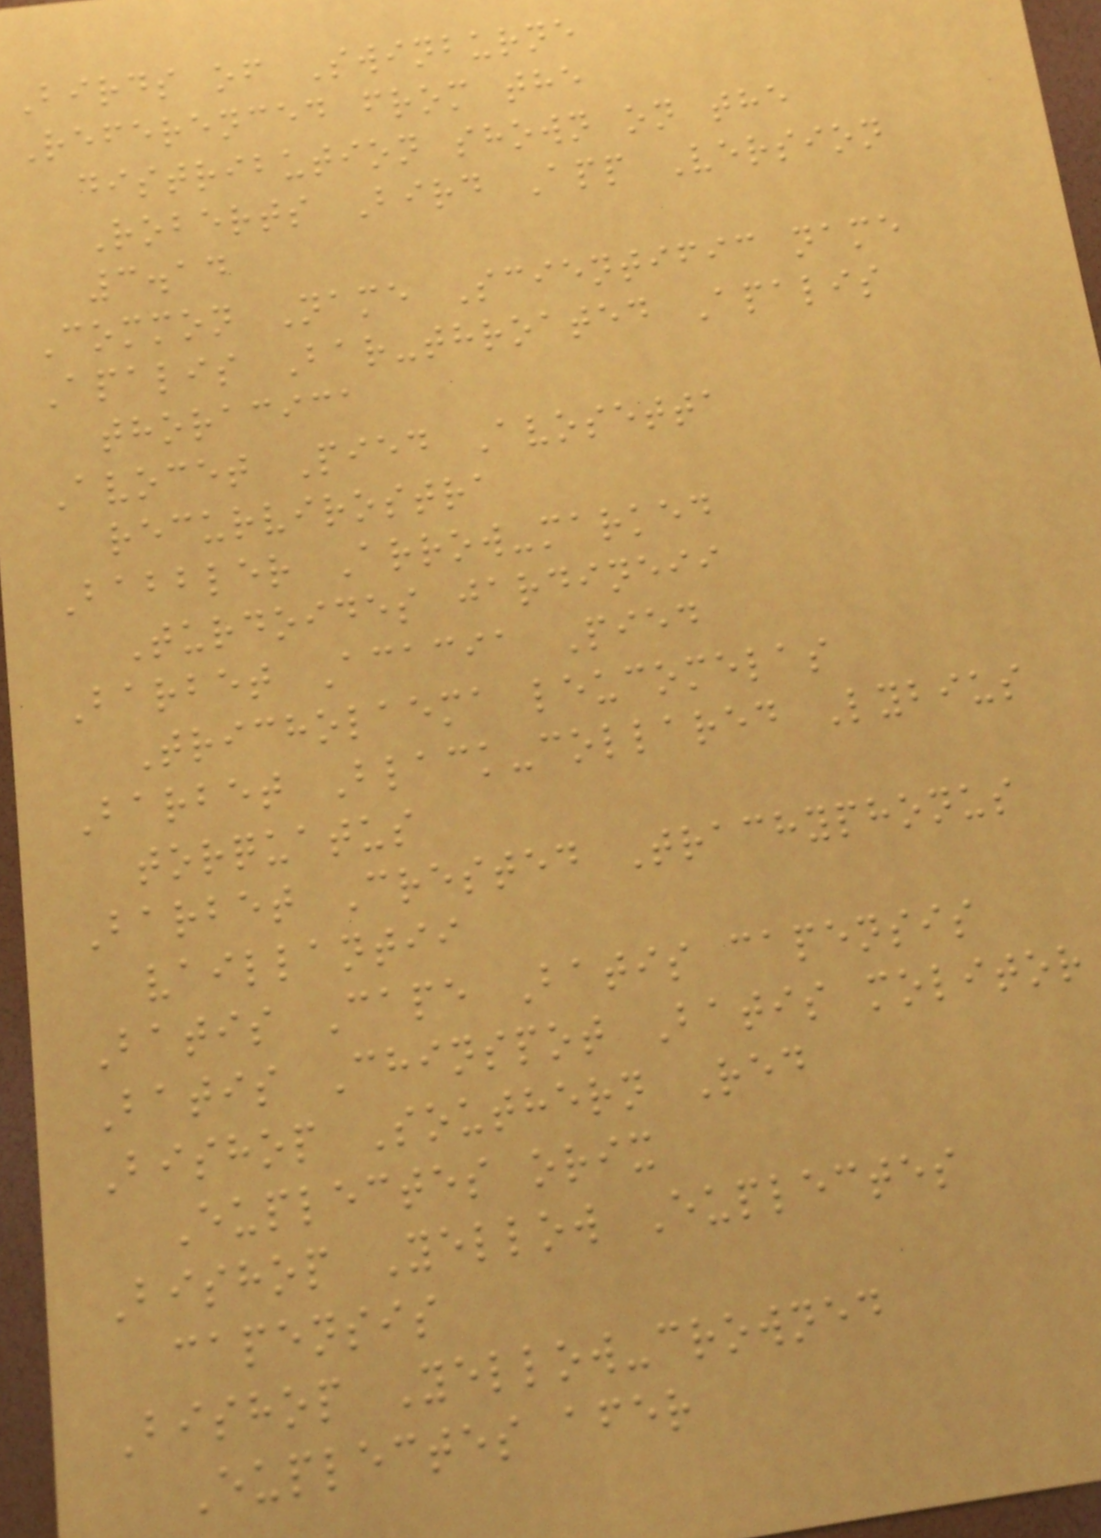Birds of Swinburne
Referenced from the
distribution shown on the
Roberts Bird App Version
3.14
Common Name Scientific name
Apalis Bar-throated Apalis
thoracica
Avocet Pied Avosetta
recurvirostra
Babbler Arrow-marked
Turdoides jardineii
Barbet Acacia Pied
Tricholaema leucomelas
Barbet Black-collared Lybius
torquatus
Barbet Crested Trachyphonus
vaillantii
Batis Cape Batis capensis
Batis Chinspot Batis molitor
Bishop Southern Red
Euplectes orix
Bishop Yellow Euplectes
capensis
Bishop Yellow-crowned
Euplectes afer
